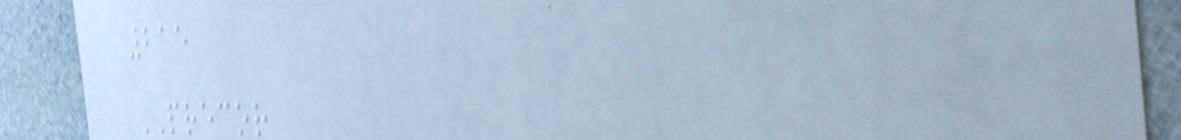215
PRECOR
